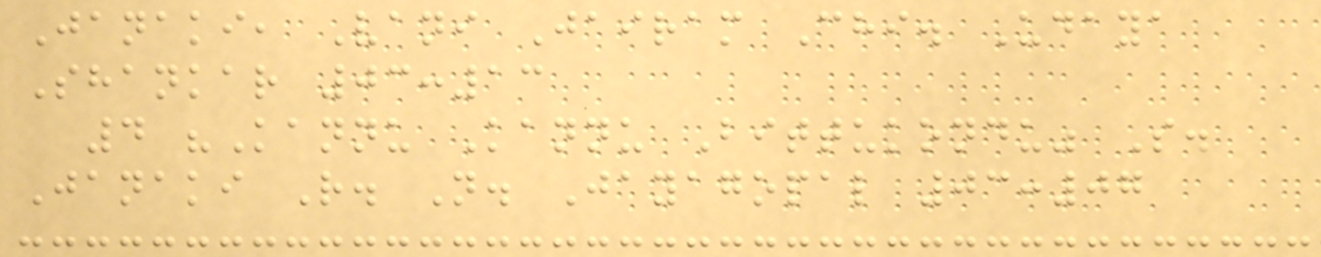Janaki, Vani Jairam Chi. Udaya
Shankar 03:13
4 "Kannu Kannu Bittukondu" S.
Janaki R. N. Jayagopal 03:07
